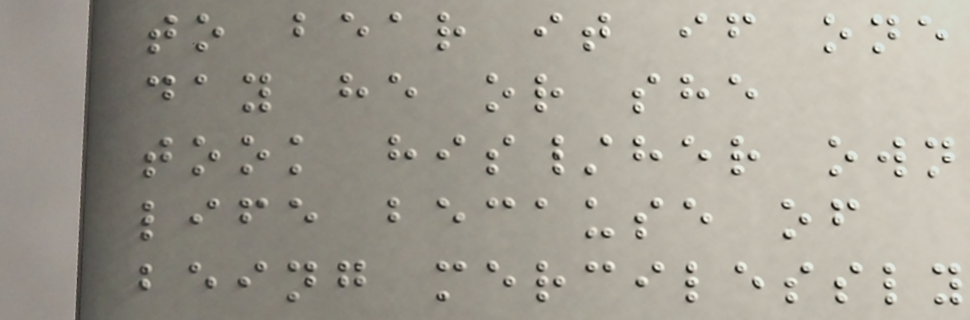to bear it if one
day he or she
took his/her own
life because of
being mercilessly
